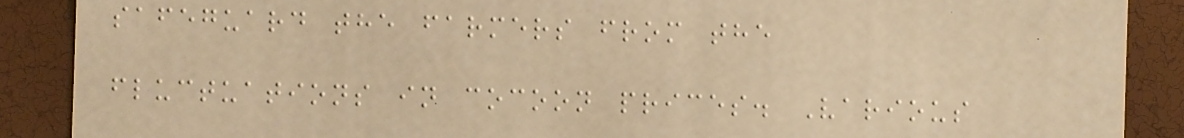safeguard the farmers from the
fluctuations in cocoon prices. Various
